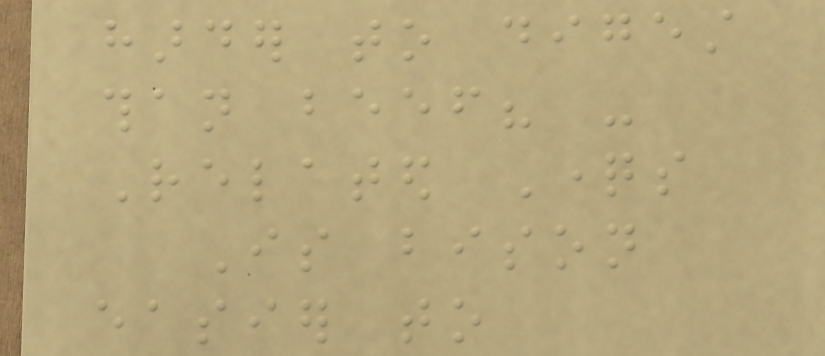harder to digest
than beef? -
Related Questions
Is bison
easier to
